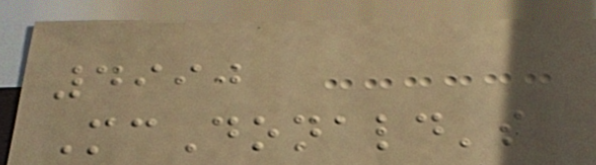4990
McDonald's
